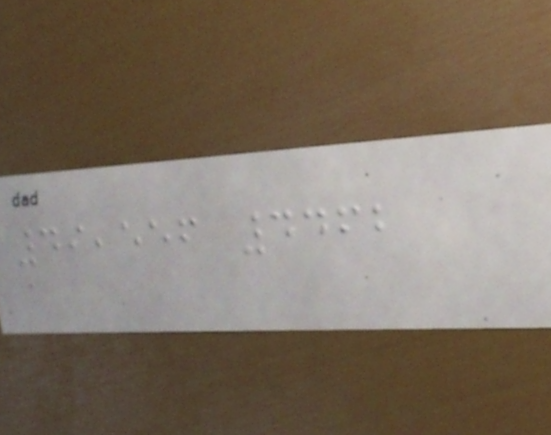49,556 4462
